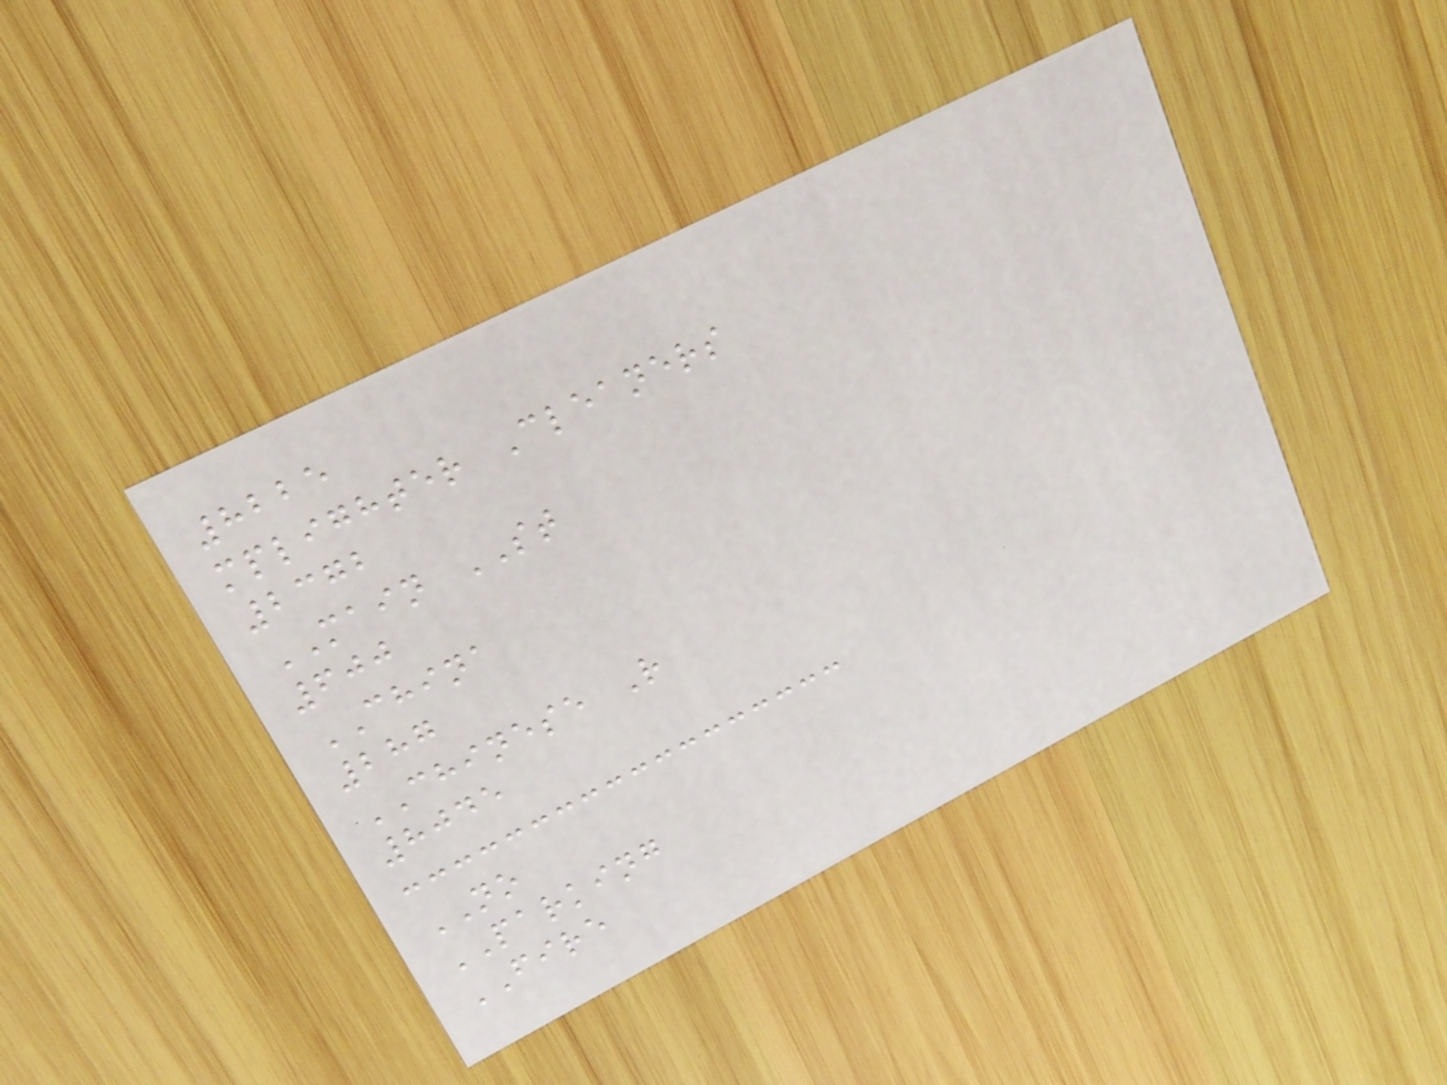8225
mplighter Cleaners
2372
MAIN ST
600
CHINA
287
CHINESE R
8045
NO
PARKING
FIRE
